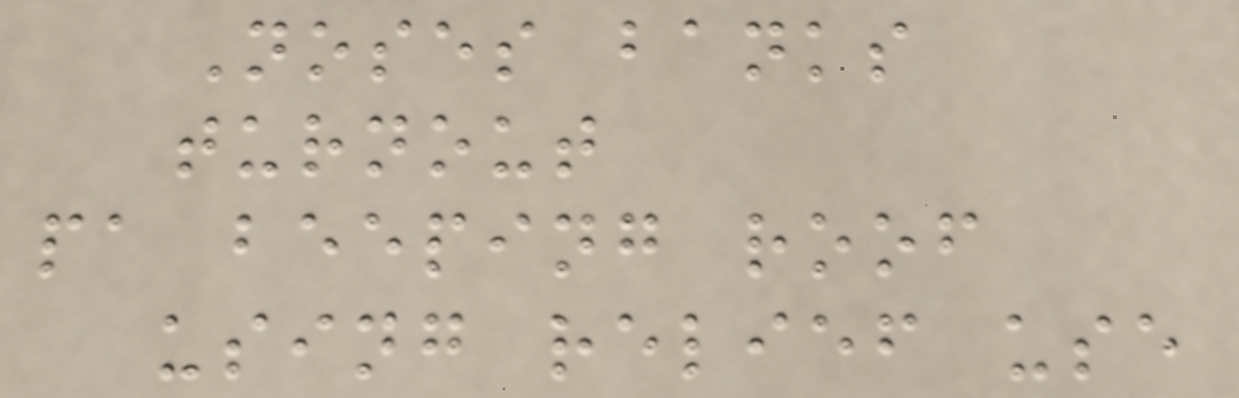Noses banks
turnout
pa beeping roof
using relief use
